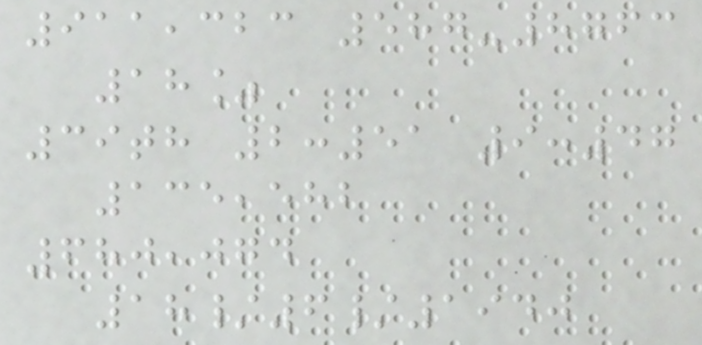911,323 587-8763
18%
39th 2:51 9:47
135,582
680,074
18/6/1940
